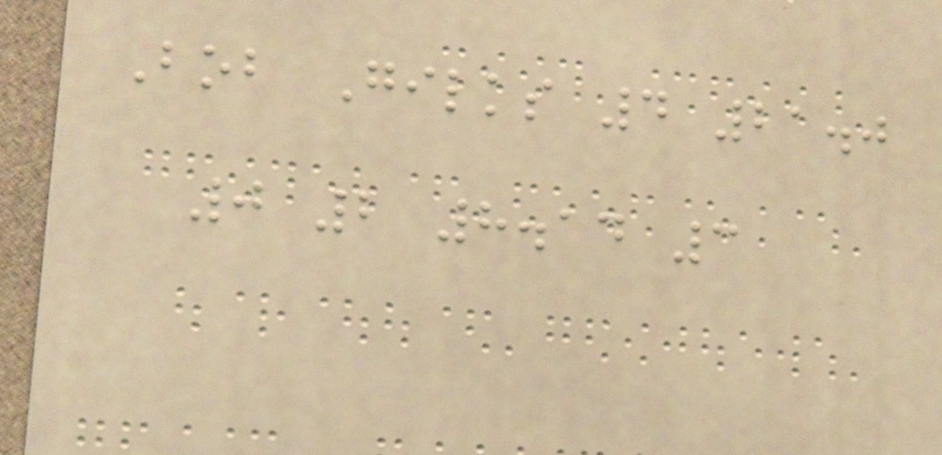Bob Gilks 4 21.0
0 2 8.14 3
